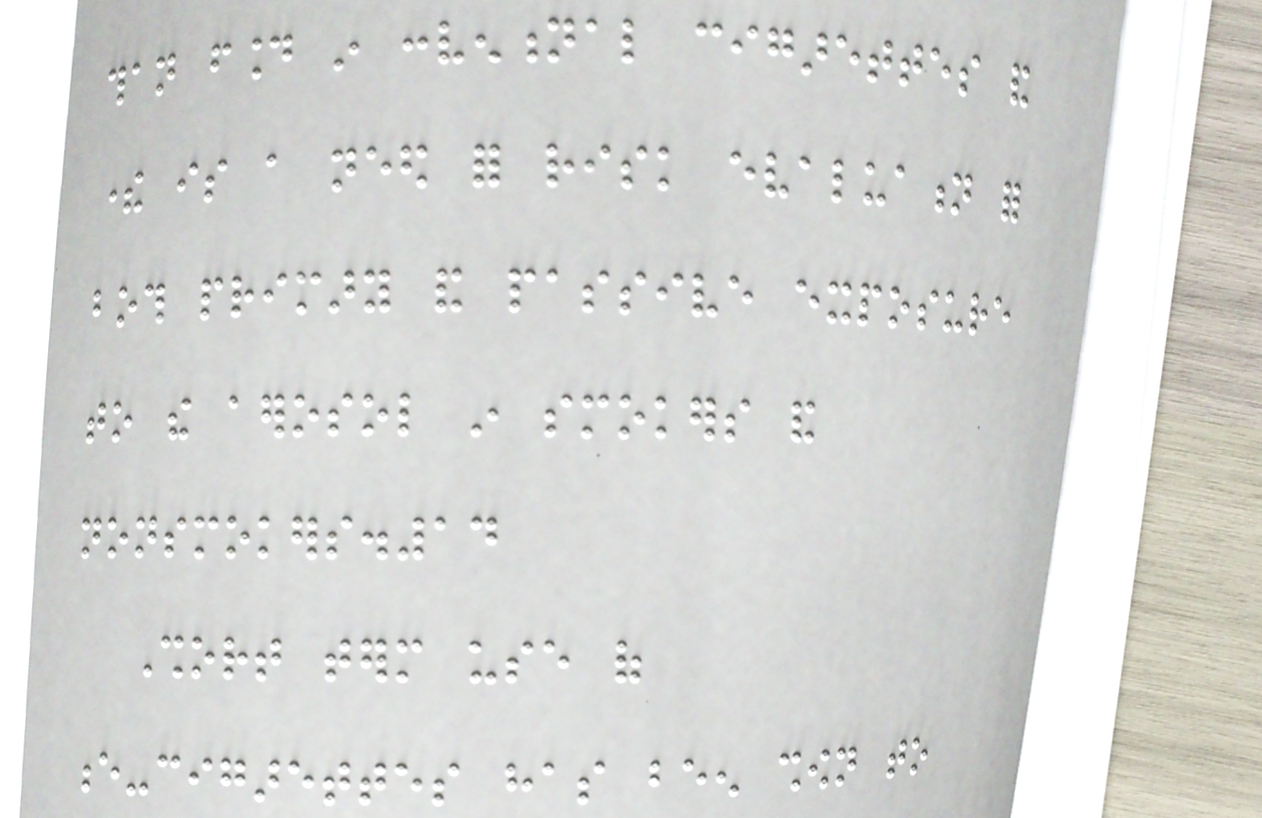than found in conventional cigarettes and
there is a need for risk evaluation for
both primary and passive exposure
to the aerosol in smokers and
nonsmokers.14
Short term use of
e-cigarettes has been shown to
